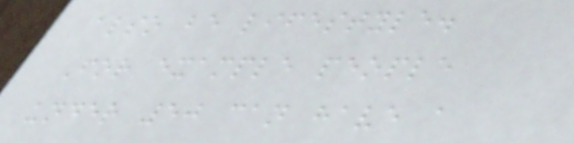also be lifestyle.
For example people
under 50 can have a
